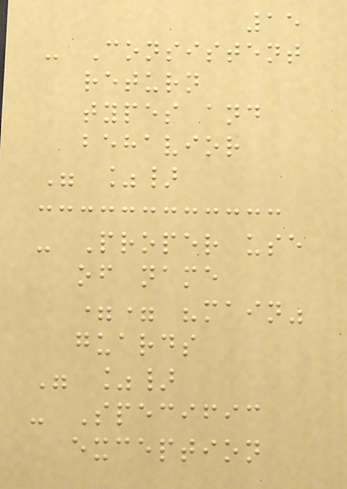15
- Consistent
return
types and
behavior
" %}
- Proper use
of name
== "main"
guards
" %}
- Specific
exception
